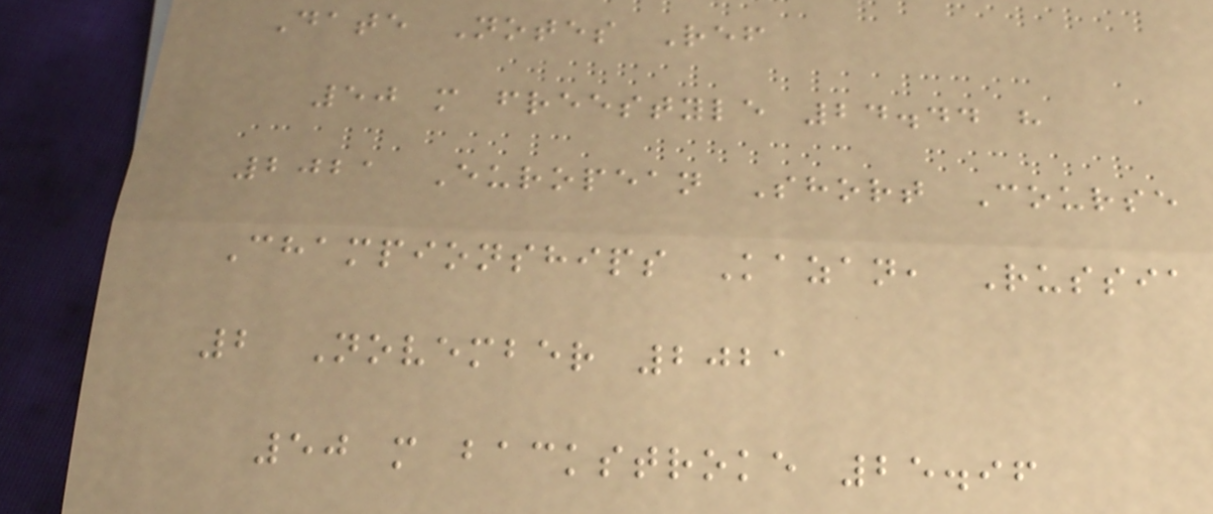Date Notes Ref
50 m freestyle 24.44 h
2021 European Short Course
Championships Kazan, Russia
2 November 2021
50 m backstroke 25.96
